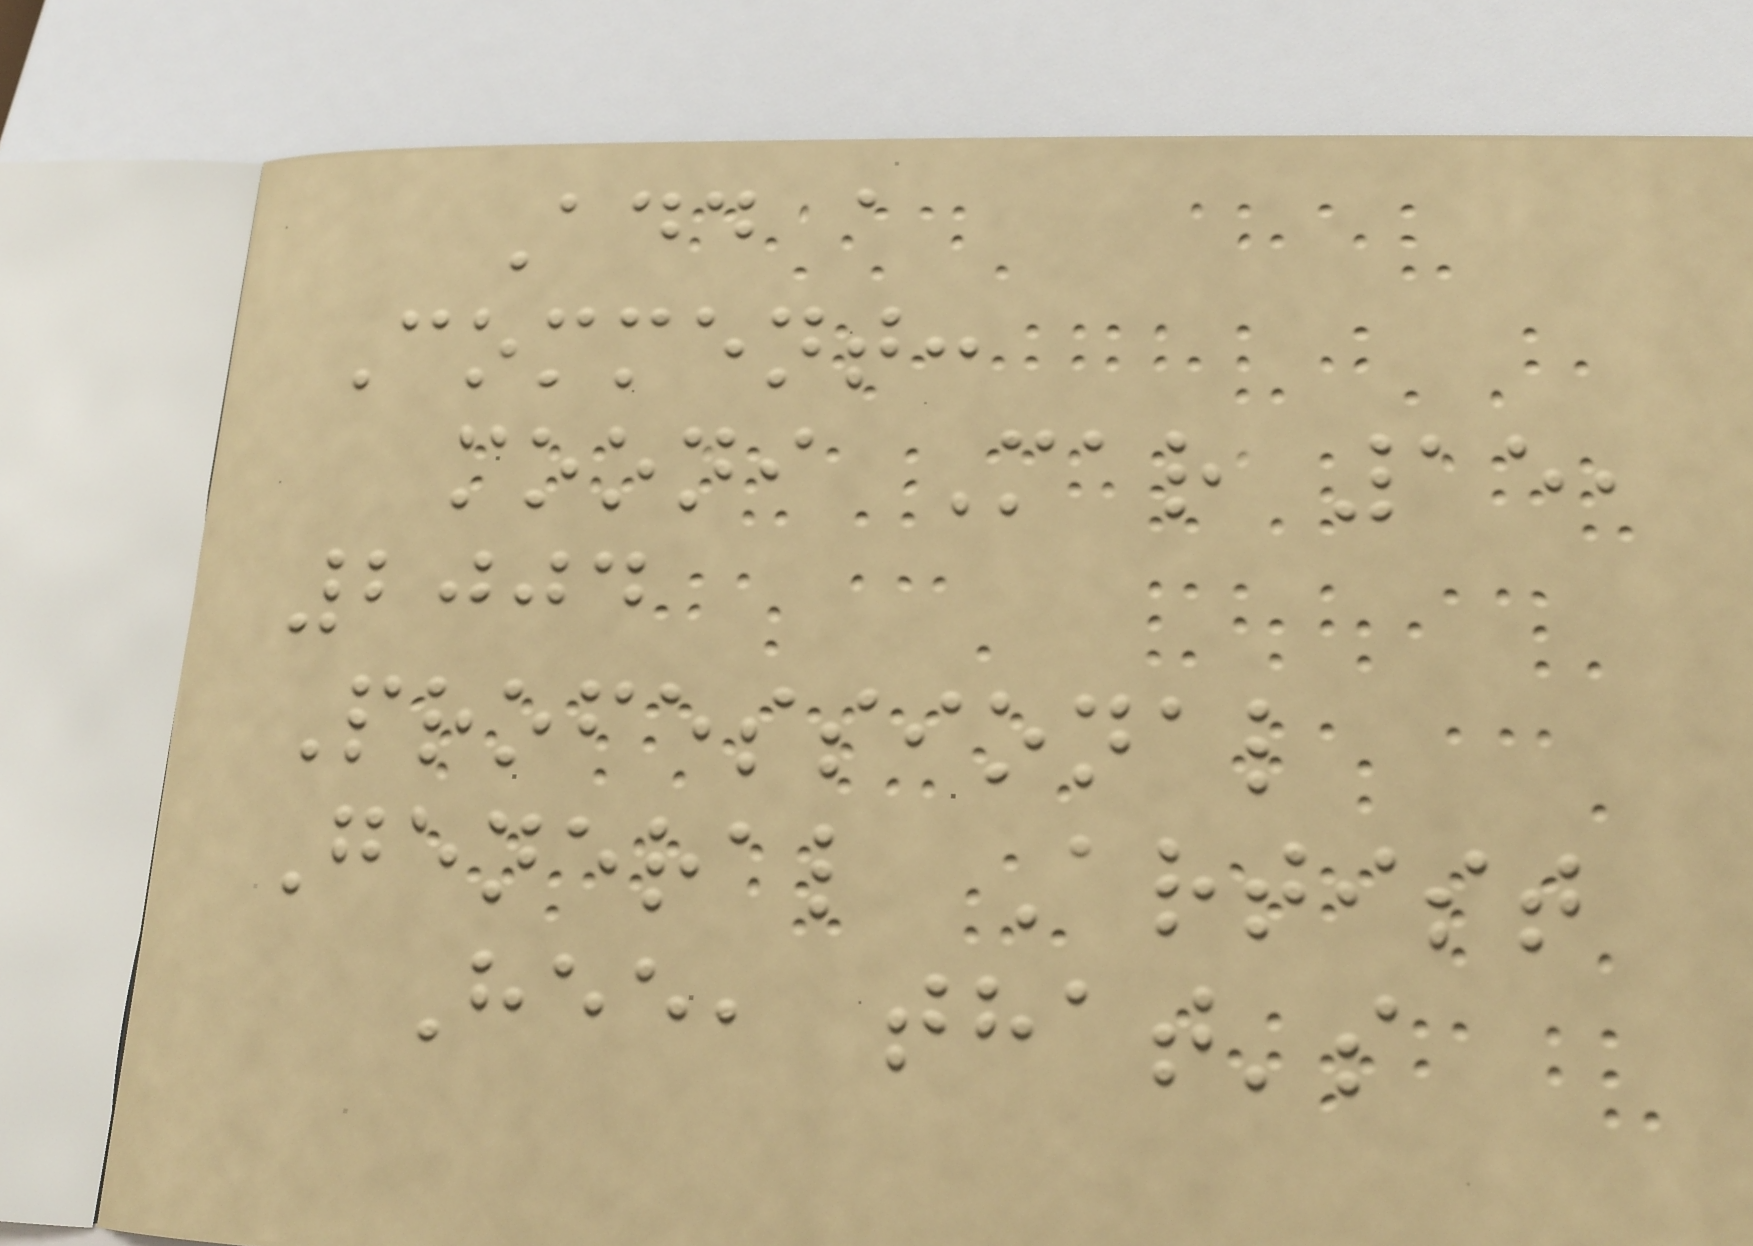Add a
Comment:
mooni Mar 15,
2004
Professional
General Artist
Hee, that's
